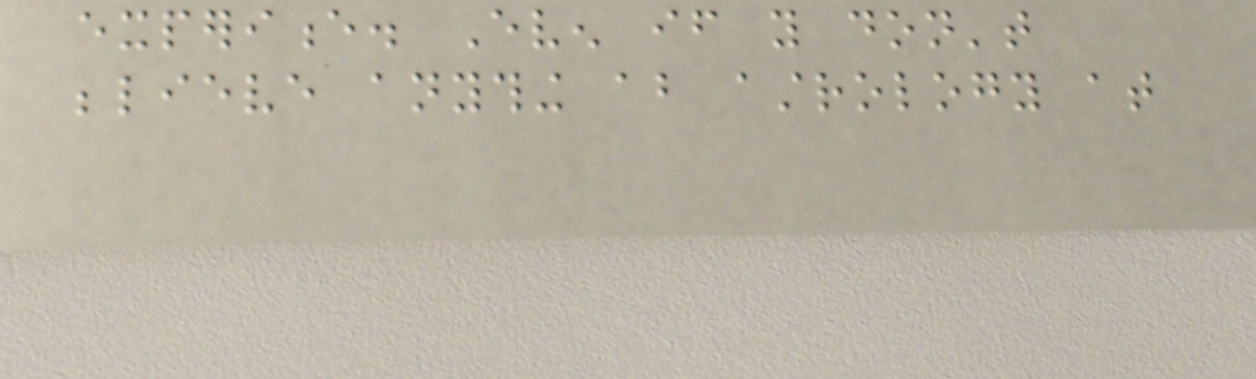experience. Even if you don't
believe anything about astrology at
